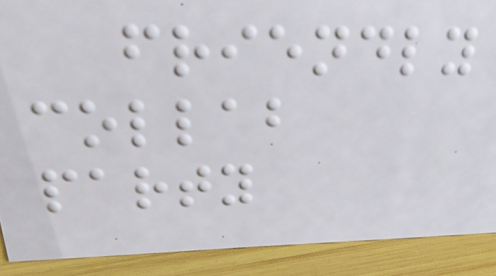friendly
collab
party
